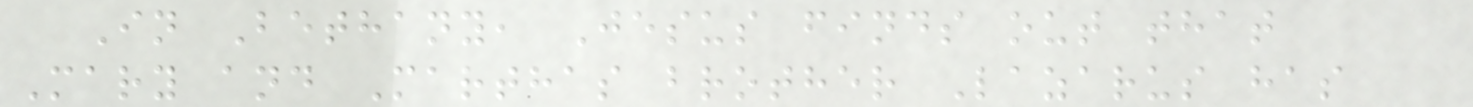In Bethany, Jesus finds out that
Mary and Marthas brother Lazarus has
